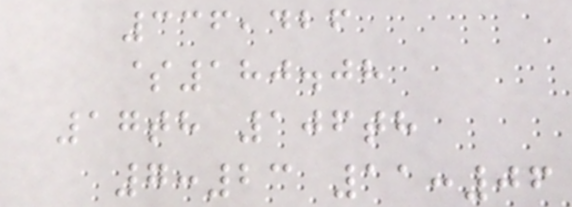336,426
$180.08
17th 106th
7:23 11:06
